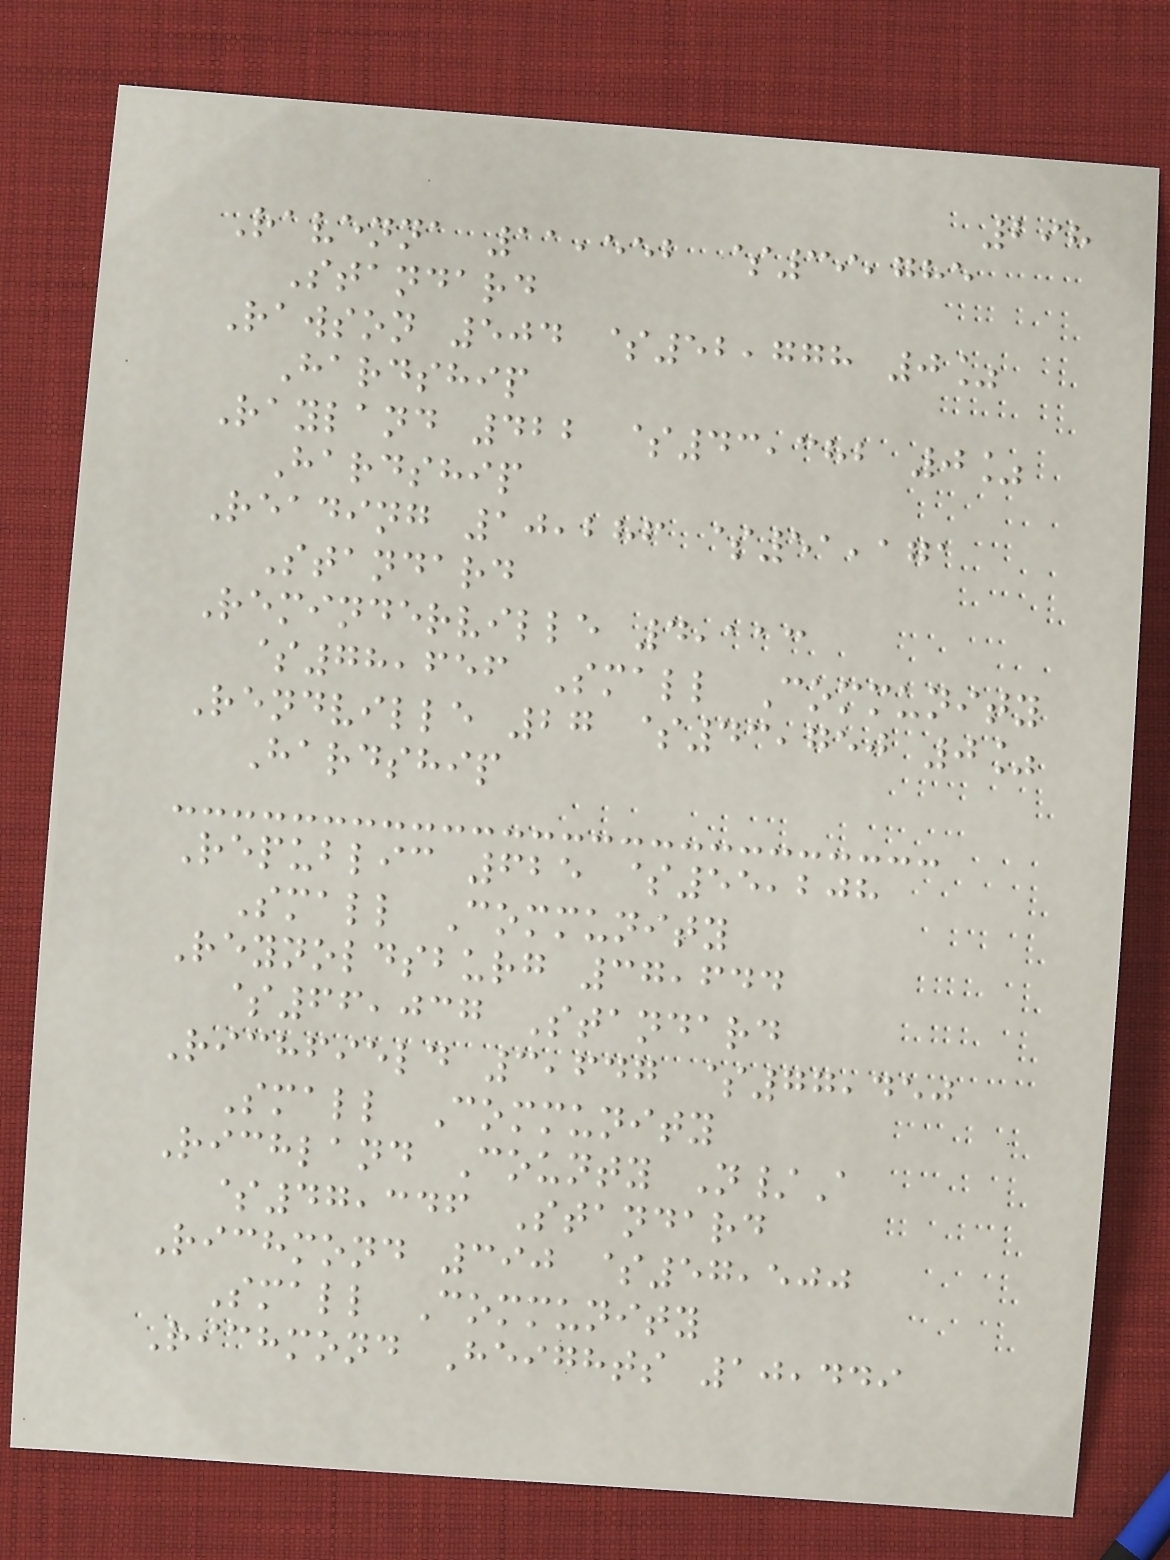298
Ravenna 11,552 $39,785
Standard
Rawson 504 $52,778 0%
Hardship
Rayland 422 $43,382 0%
Hardship
Reading 10,286 $51,171
Standard
Reminderville 4,113
$78,656 Small Community
Rendville 27 $43,750 0%
Hardship
Republic 625 $55,208
Small Community
Reynoldsburg 37,644
$66,037 Standard
Richfield 3,647 $77,450
Small Community
Richland County N/A
$47,346 Standard
Richmond 390 $57,500
Small Community
Richmond Heights 10,449
